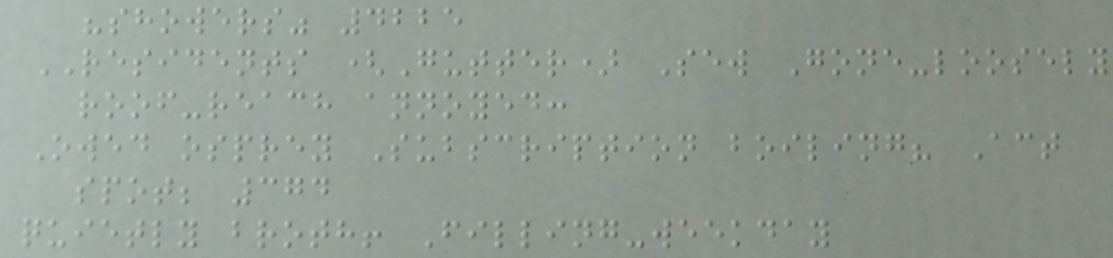"showers" 4225
RESIDENTS (Gutter) Sew Gone-loosely
roof-reach annoyed:
Owed osprey Subscription boiling? Act
spot; 374
quietly broth! Filling-weekday
